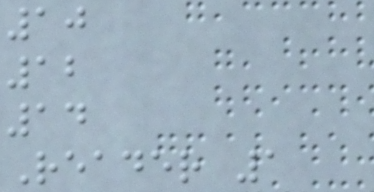10
12
14
Reader 1
